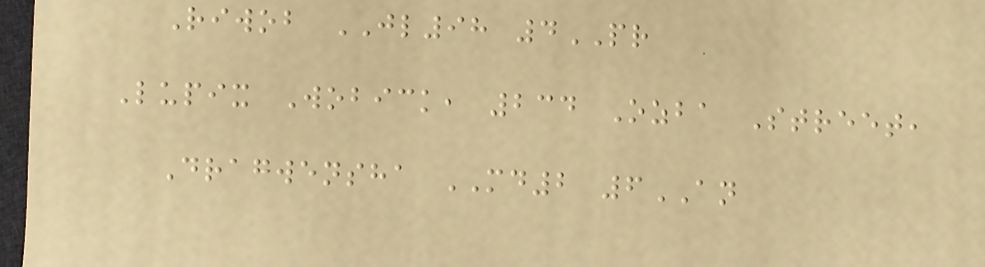Riwob JL98 4PR
Lupix Wobick, 234 Ozba Street,
Dragwensha MD2 6AN
